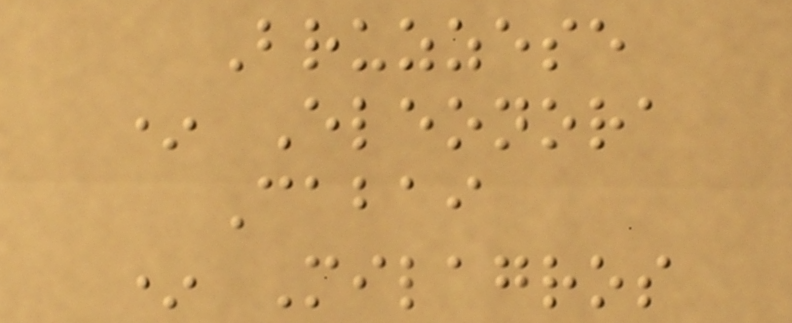Bruzzese
* Eleonora
Cabai
* Milagros
